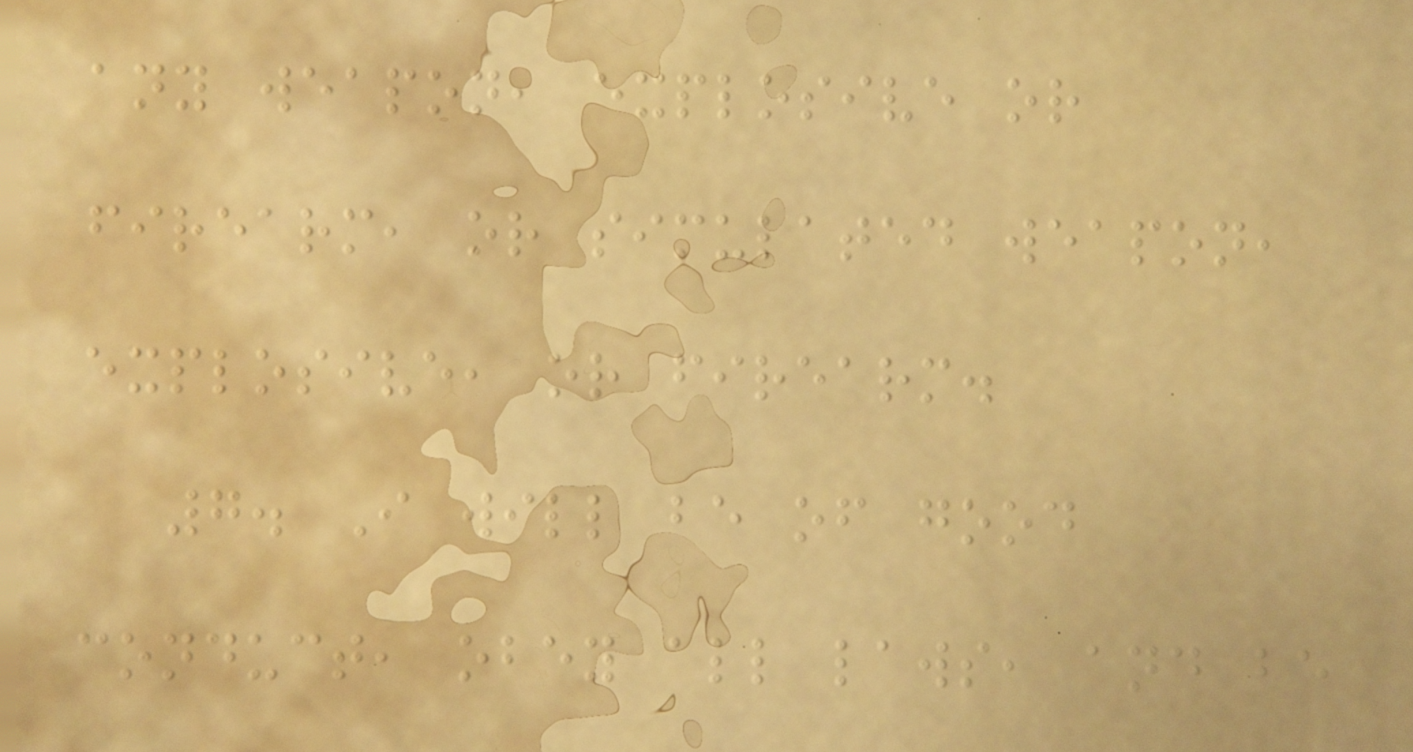any weapon, explosive or
firearm, or simulated weapon,
explosive, or firearm.
7. I will be of good
conduct, obey all laws, and be
